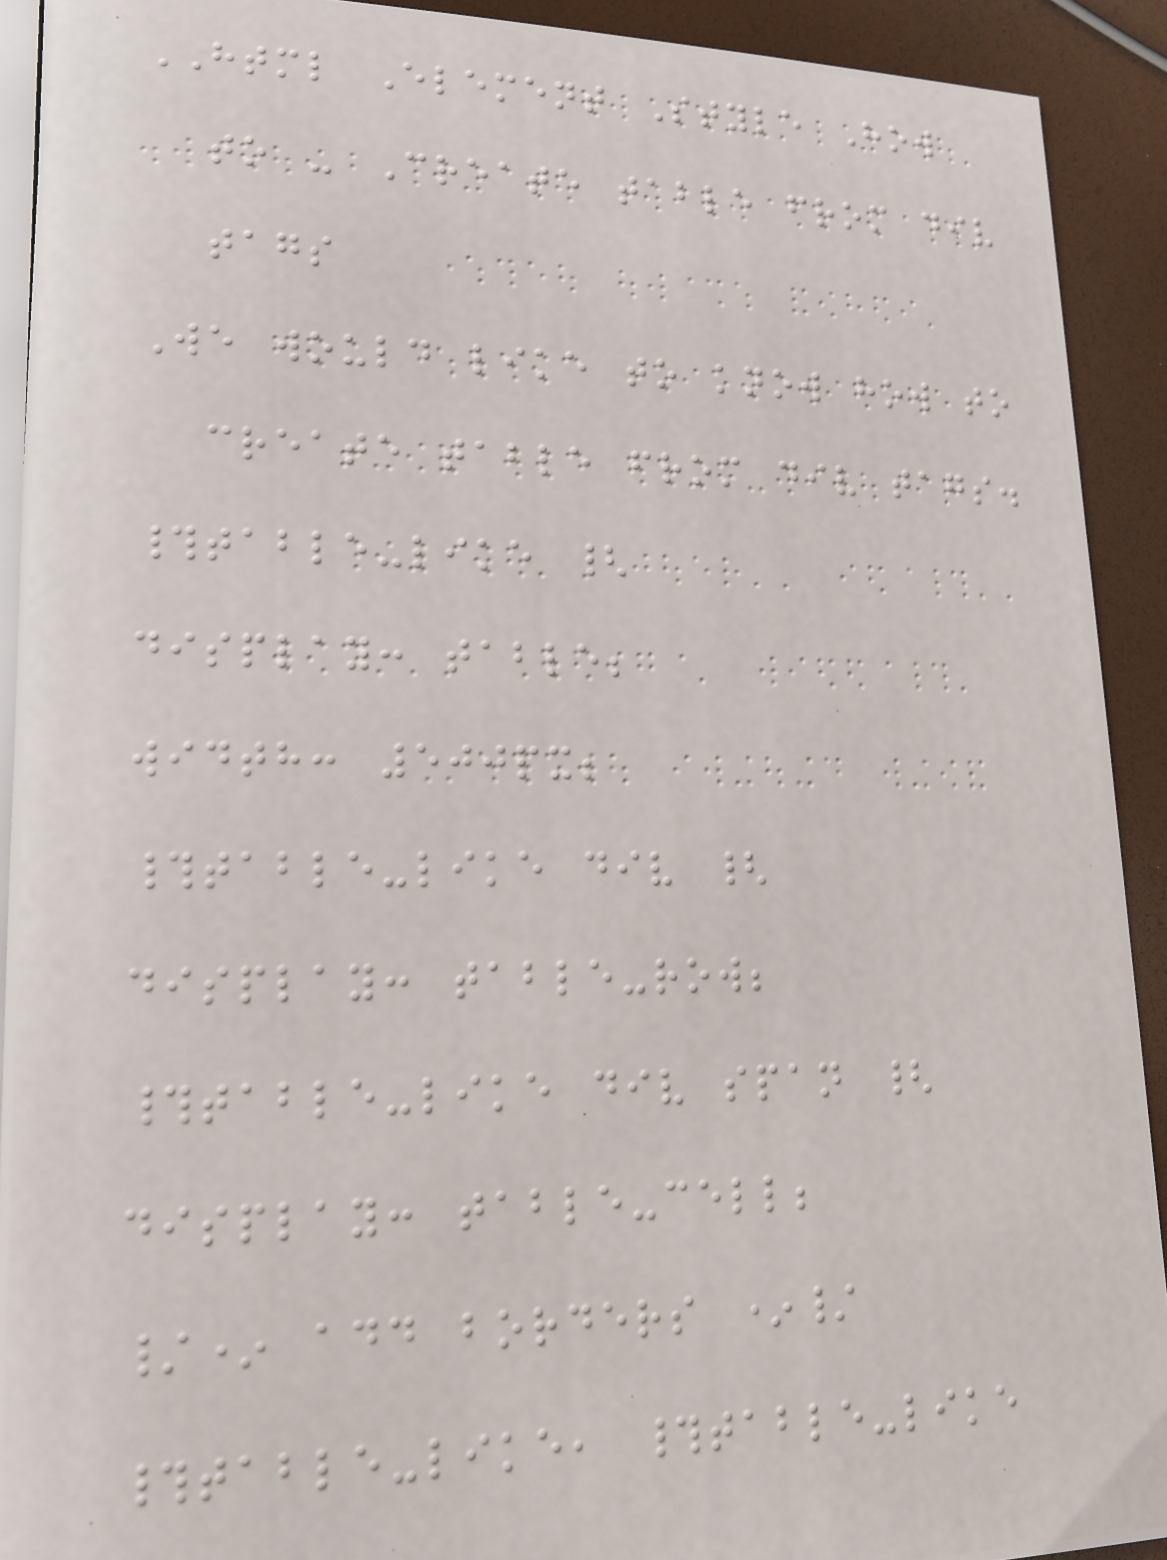HTML Element Style How
to - Create table from div
tags
We would like to know how to
create table from div tags.
#table-like {
display: table;
width: 500px;
#table-like div {
display: table-row;
#table-like div span {
display: table-cell;
/* add borders */
#table-like, #table-like
